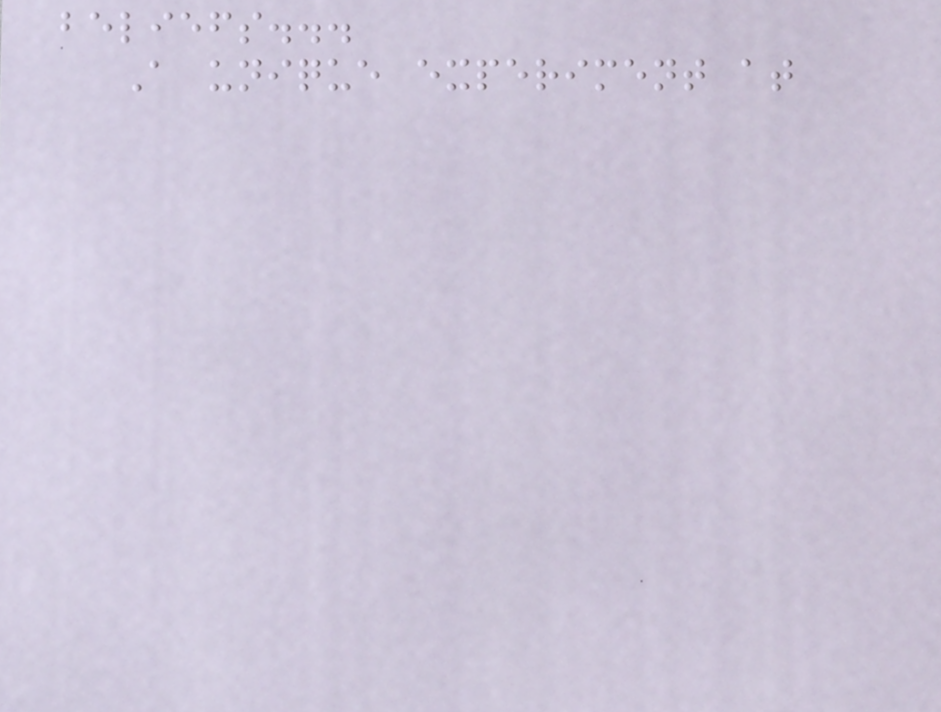beliefs...
A unique experiment at
